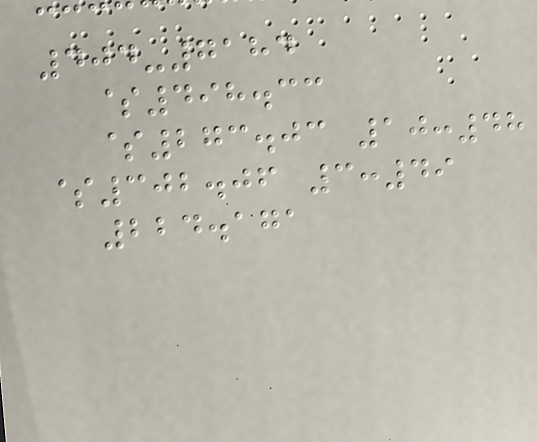404-7184
$498.33
$273.03 10:48
$302.06 3:49
224.171
